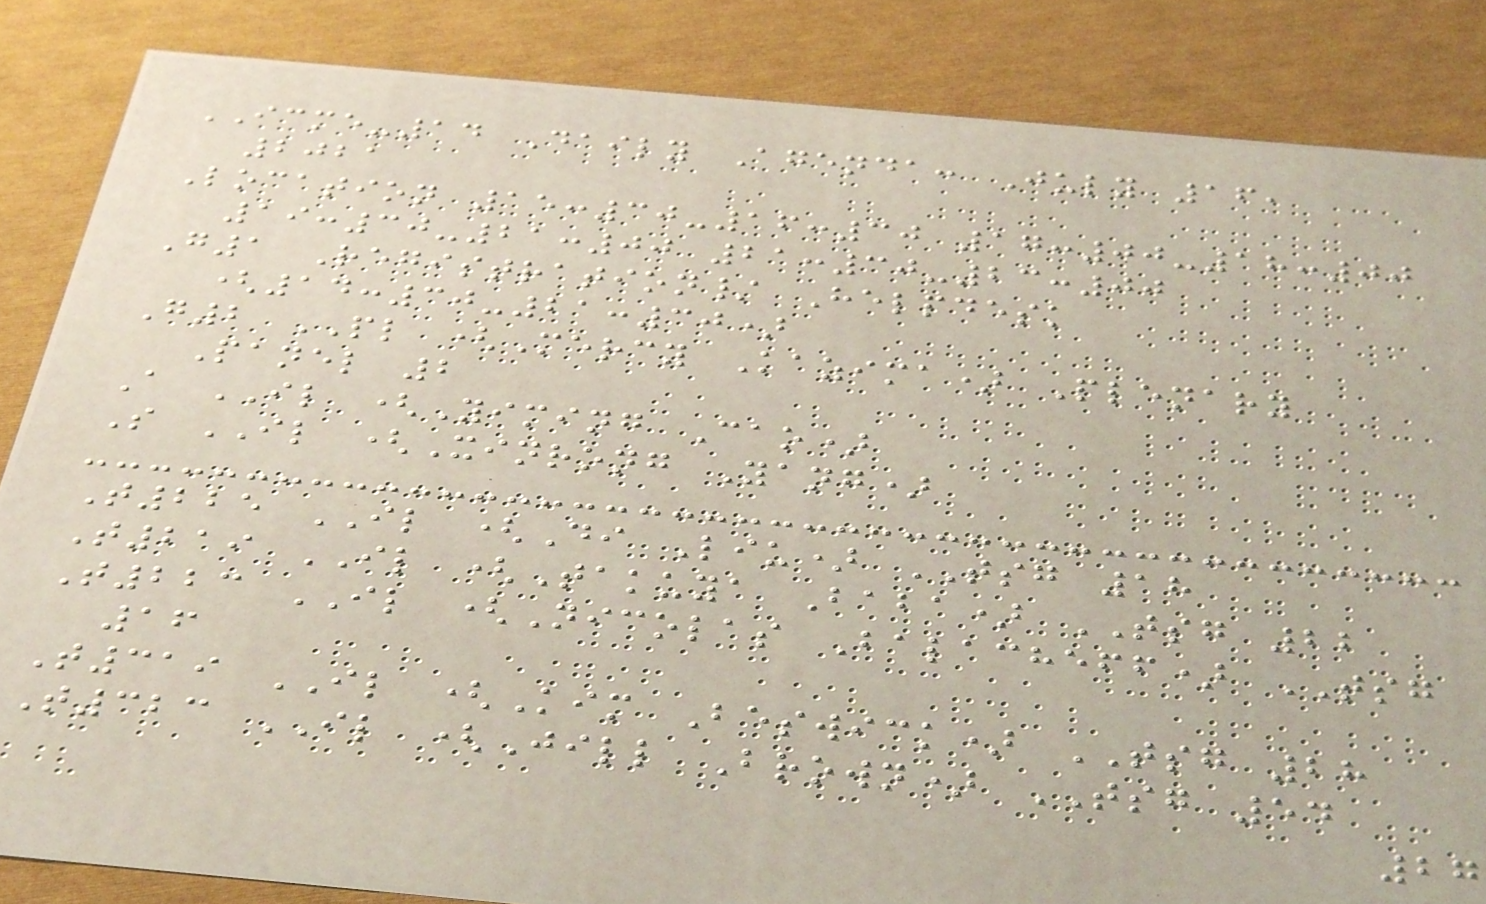ICME-14 Daily Agenda: July 16,
2021
Location 15:30-16:30 17:00-18:00
19:30-21:00 21:30-23:00
G1 Registration/ Helpdesk
(14:30-21:30)
G2 PL (Mercy Kazima) Plenary
Panel 2
A IL (Yiming Cao)
S IL (Xinrong Yang)
T225 IL (Di Liu) TSG 18
T219 IL (Takuya Baba) TSG 22
T223 IL (Nicolas Balacheff) TSG
16
T319 IL (Kim Beswick) TSG 28
T323 IL (Jill Brown) TSG 54
27
